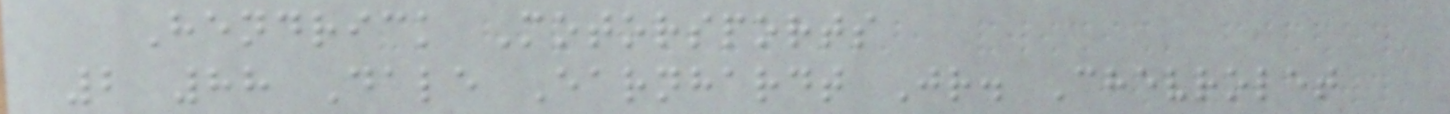Hendrick Motorsports
2 88 Dale Earnhardt Jr. Chevrolet
